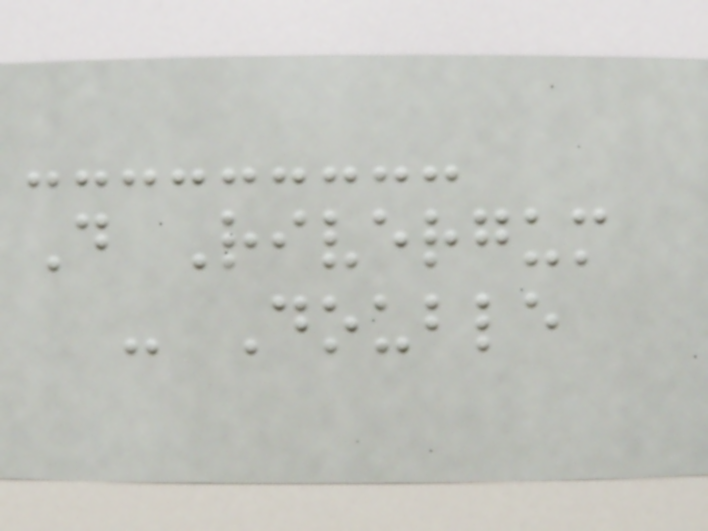D Rivergum
- Double
